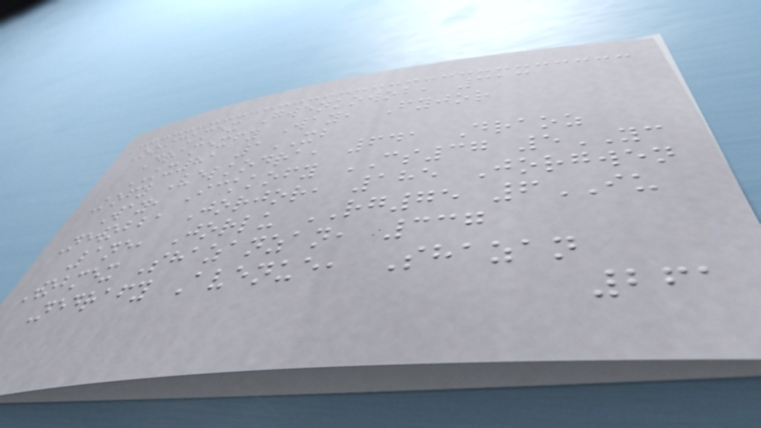Ozickmex Gwenkowob, 313
Dramexfy Way, Fyjor
KX81 1XB
Kofy Velkodra, 641 Draoz
Way, Ickkofy CS37 5YC
Newobba Jorjor, 185 Jorgwen
Lane, Jorlu RG75 6IU
Wobmex Shazanzan, 337
Nedrafy Avenue, Shazan
261
